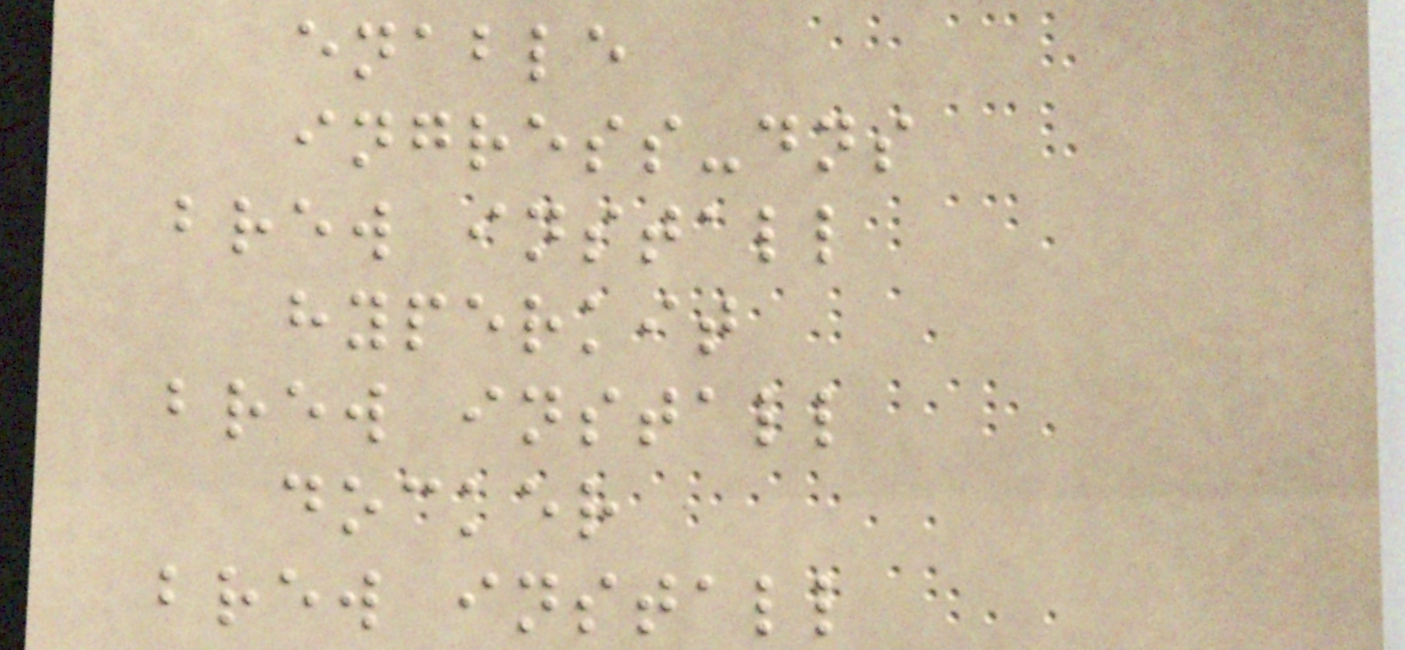enable
ingress-dns
brew install
hyperkit
brew install
docker
brew install
